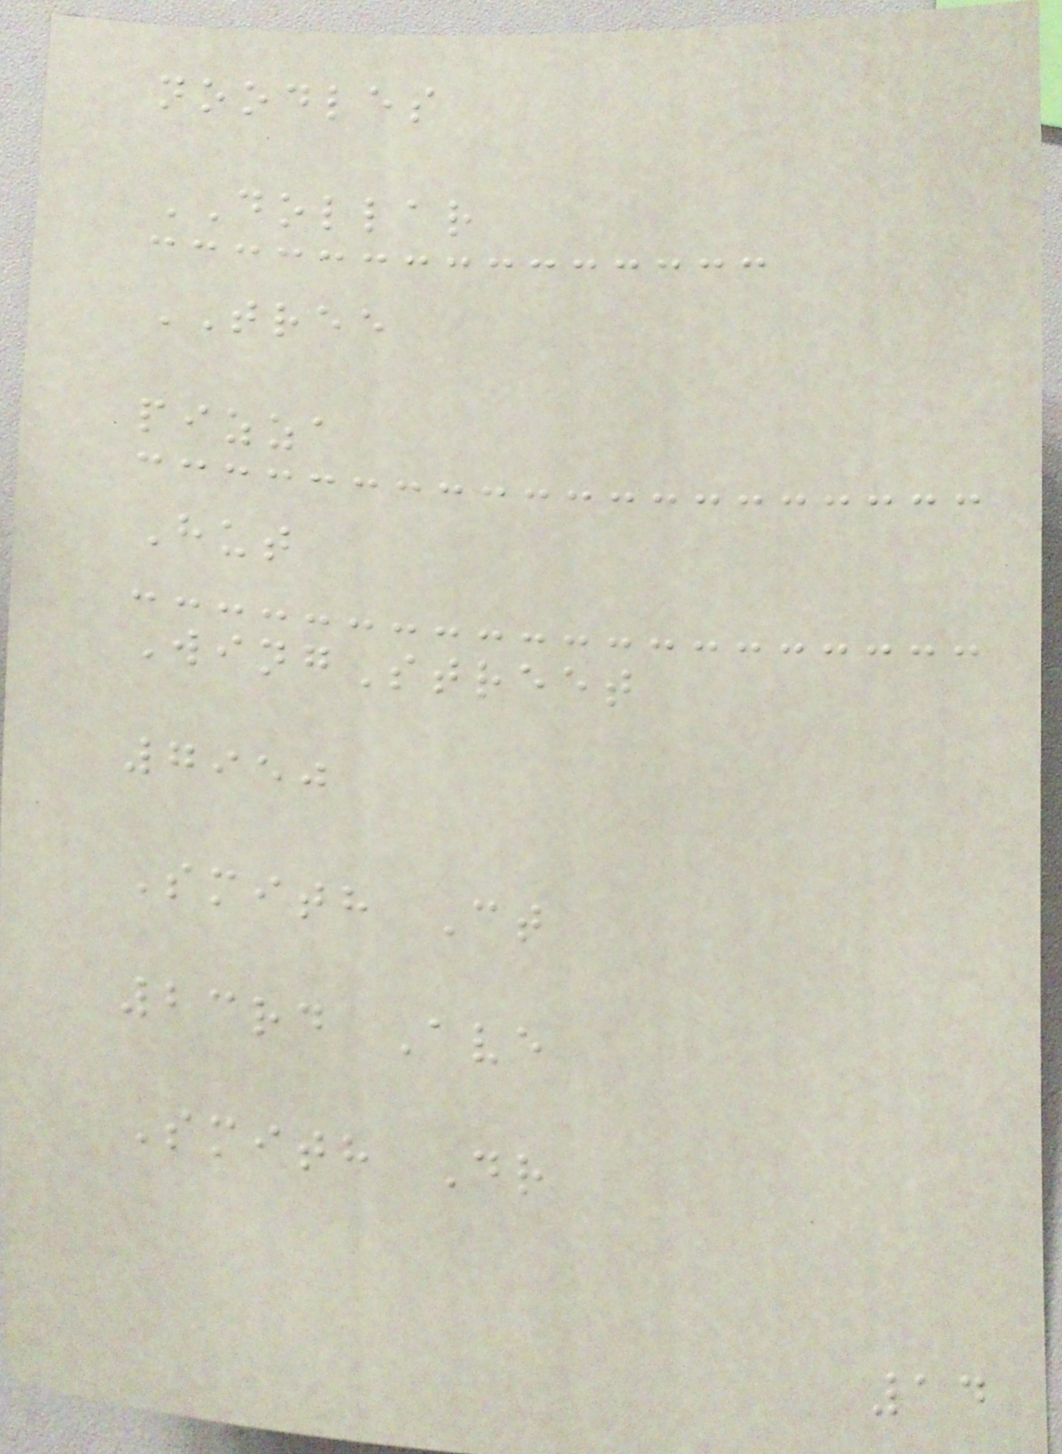noodles
DOLLAR
TREE
pizza
Hut
WingStreet
7950
Smith Ct
23rd Ave
Smith Dr
14
